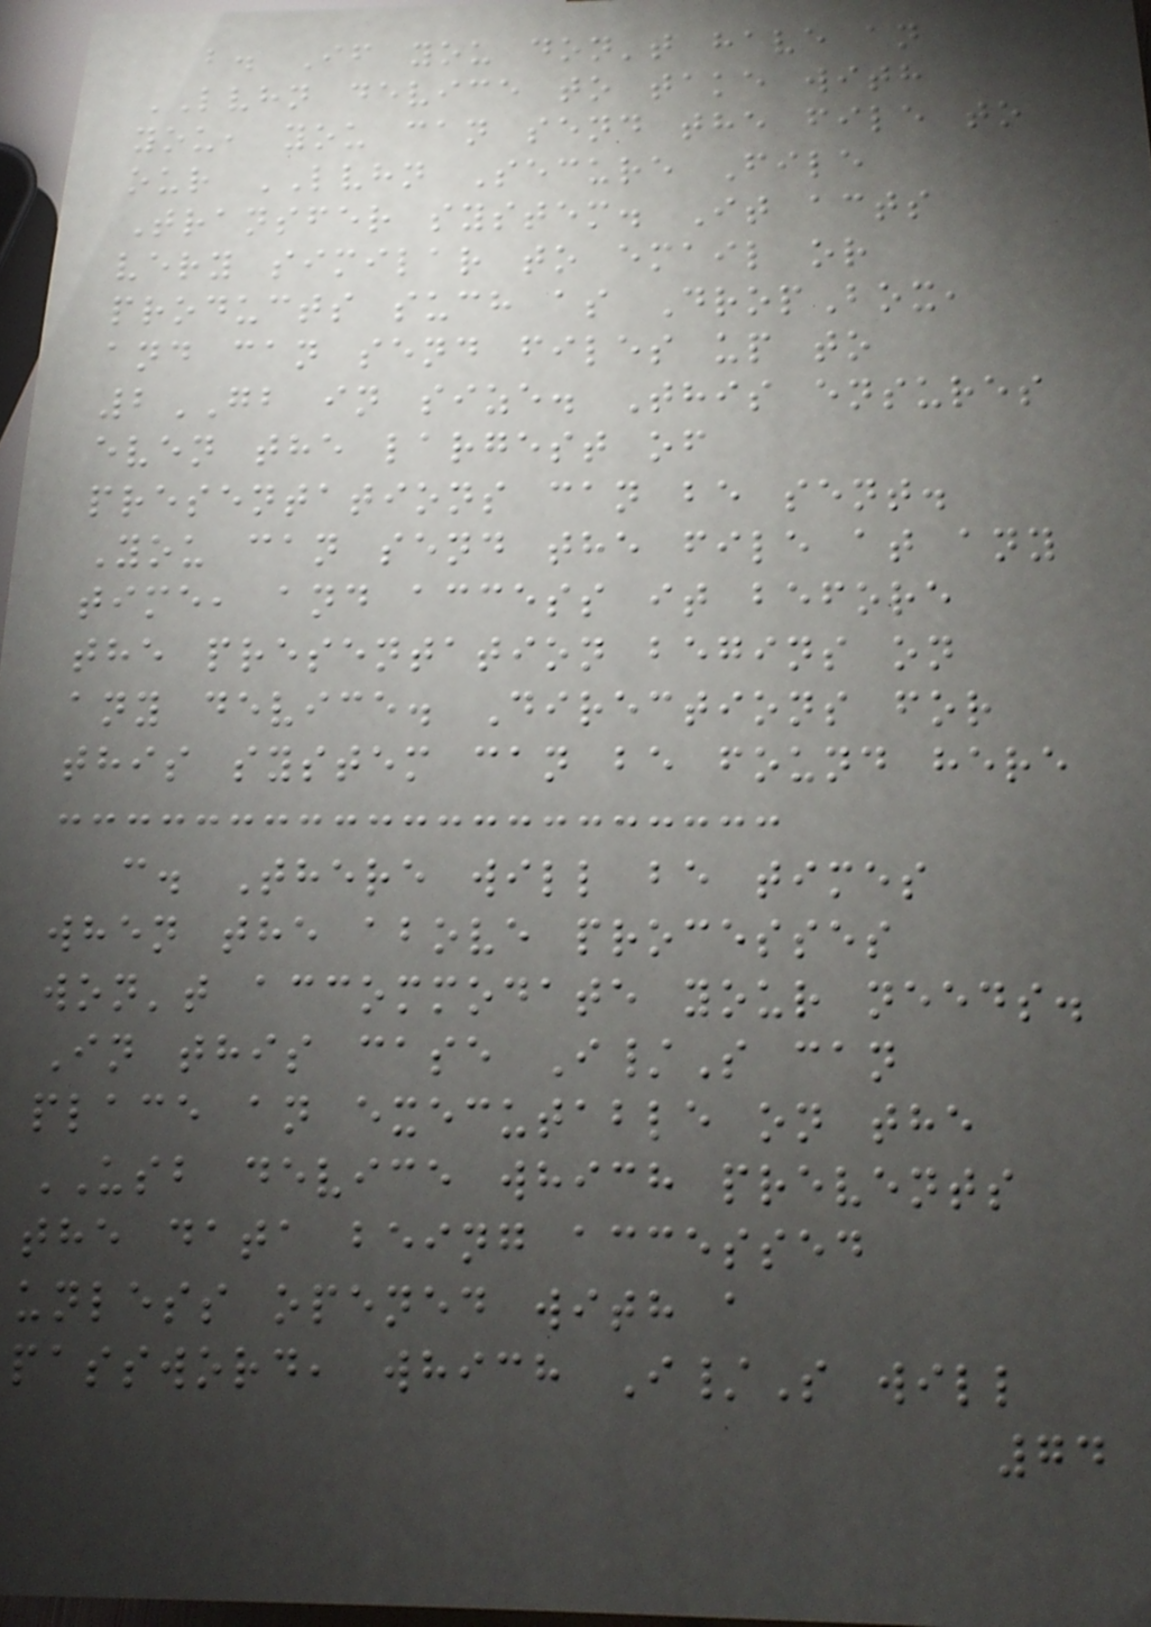b. If you don't have an
LVHN device to take with
you, you can send the file to
our LVHN Secure File
Transfer system. It acts
very similar to email or
products such as DropBox,
and can send files up to
2GB in size. This ensures
even the largest of
presentations can be sent.
You can send the file at any
time, and access it before
the presentation begins on
any device. Directions for
this system can be found here
c. There will be times
when the above processes
won't accommodate your needs.
In this case I/S can
place an executable on the
USB device which prevents
the data being accessed
unless opened with a
password, which I/S will
74
